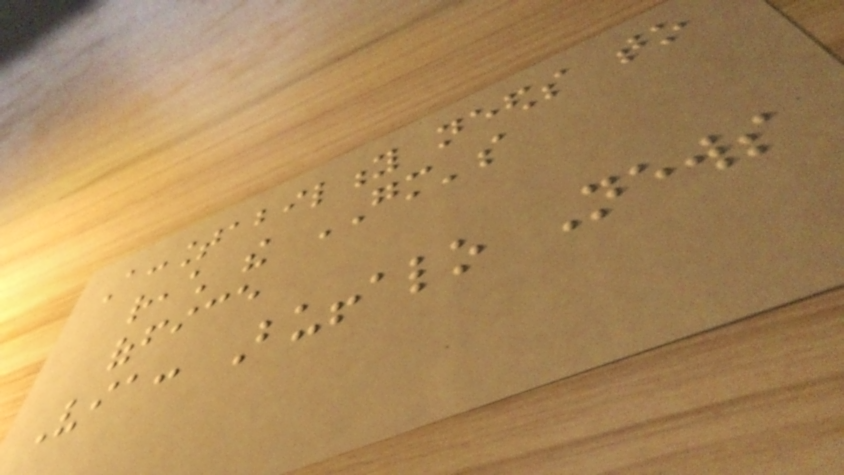Accountability needs to
reach the GM's
office
Via: Buffalo News
